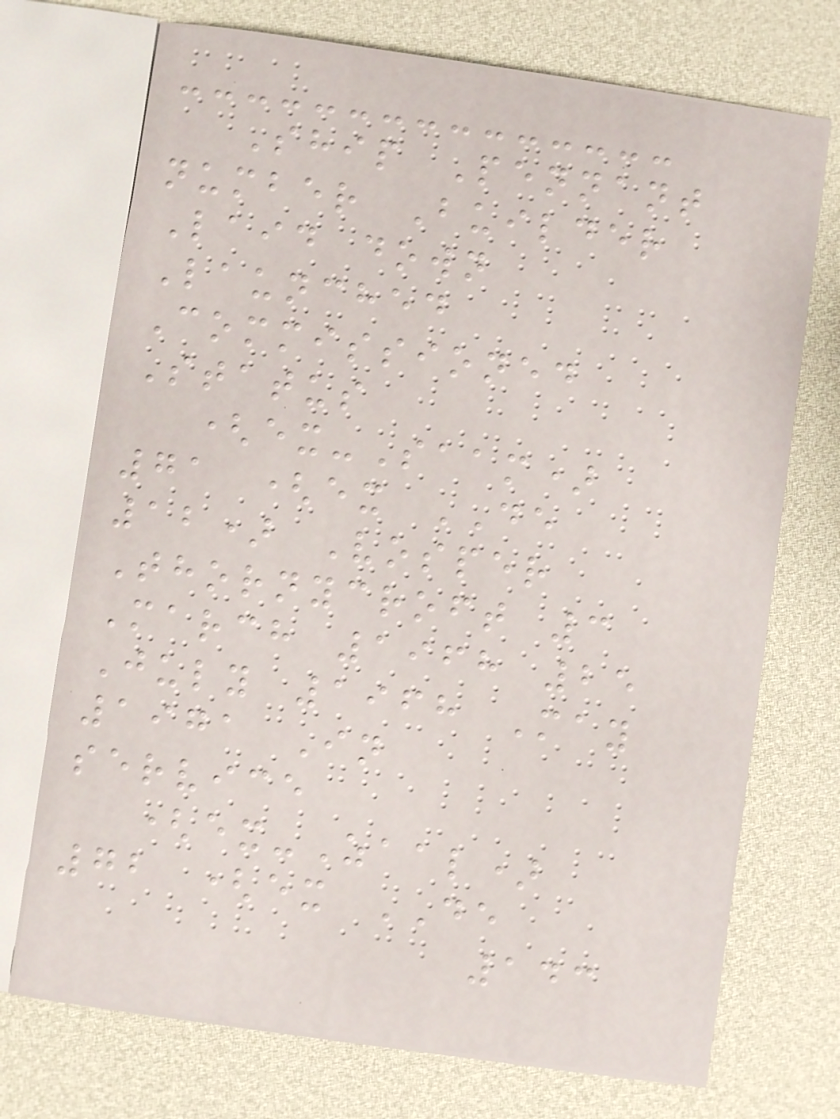Ship Pennant
number Builder
Laid down
Launched
Commissioned
Status
(ex-Saam)
71 (ex DE
12) Vosper
Thornycroft 3
March 1968 25
July 1968 May
1971 In
service
(ex-Zaal)
72 (ex DE
143
